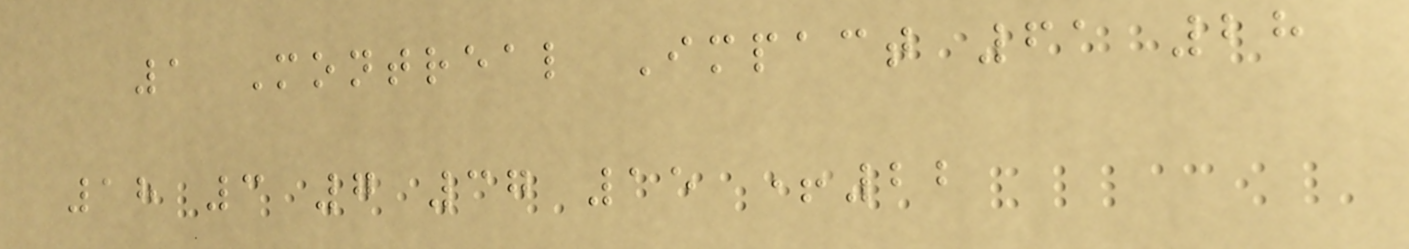1 Montreal Impact 61 28
18 3 7 37 15 +22
